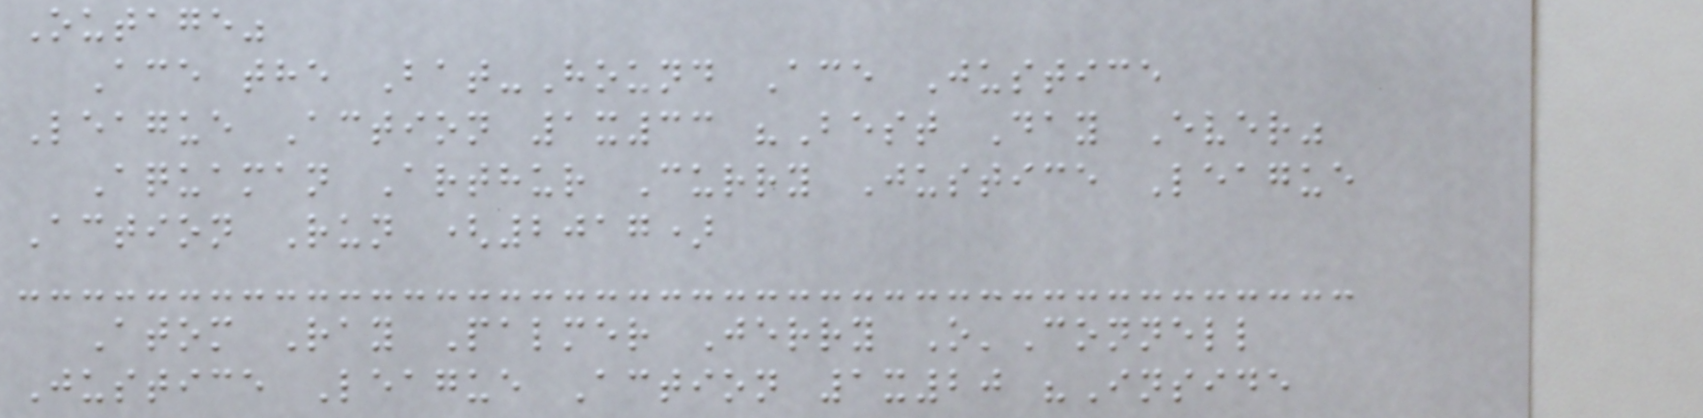Outage"
Ace the Bat-Hound Ace Justice
League Action 1x33 "Best Day Ever"
Aquaman Arthur Curry Justice League
Action Run (2017)
Atom Ray Palmer Jerry O'Connell
Justice League Action 1x20 "Inside
